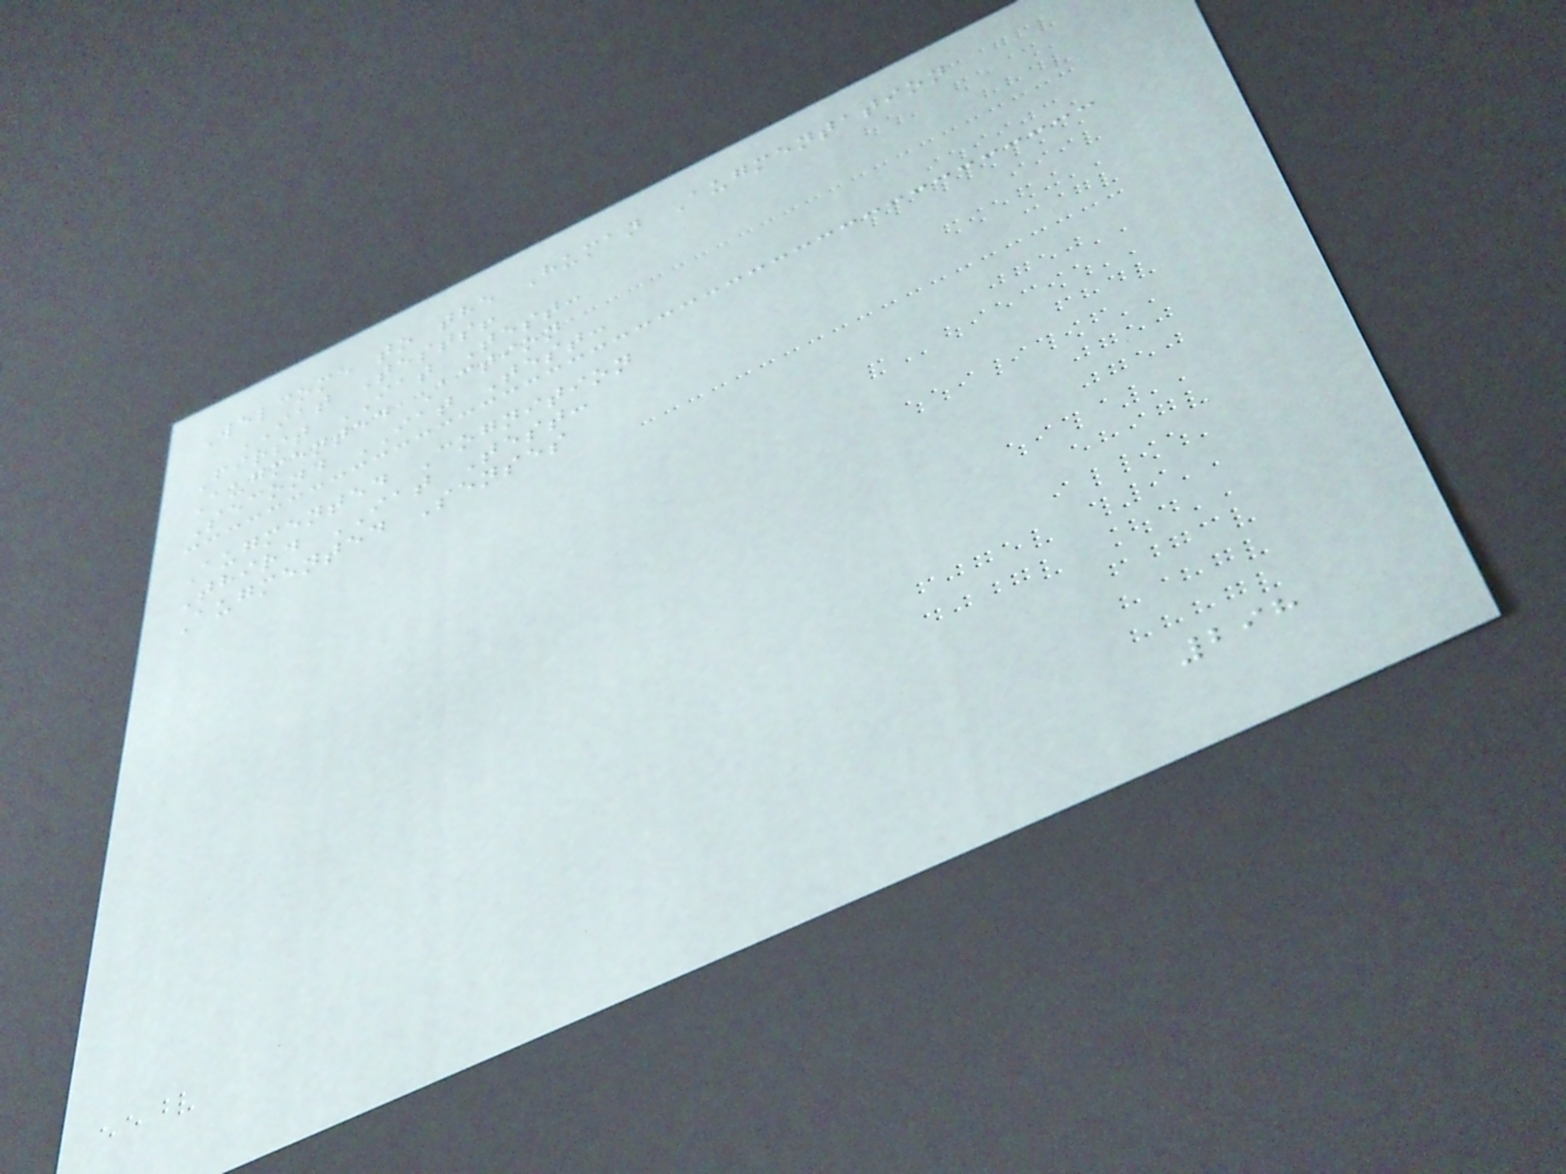Welcome to the Human Augmentation
IAT Tests!
First IAT Test:
Augmented Action
Second IAT Test:
Augmented Cognition
Third IAT Test:
Augmented Senses
298
